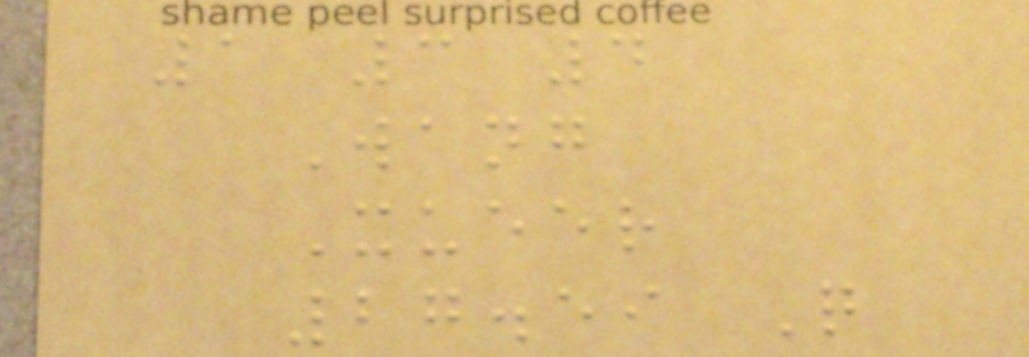1 3 4
Wang
Xueer
27.59 Q
